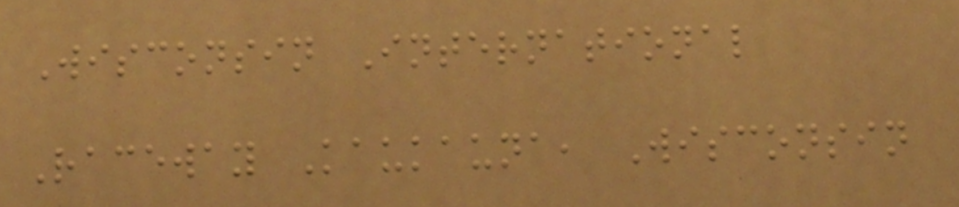Wisconsin International
Raceway Kaukauna, Wisconsin
